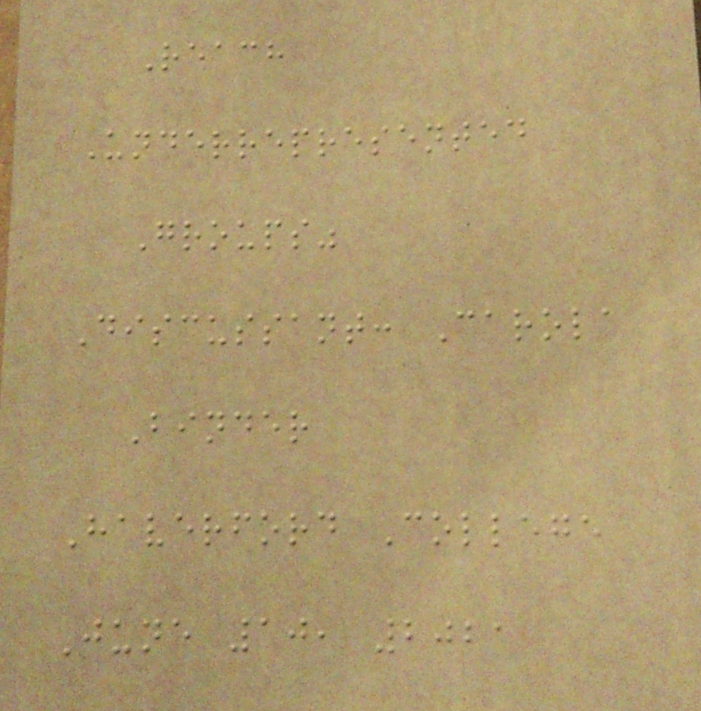Reach
Underrepresented
Groups"
Discussant: Carola
Binder
Haverford College
June 10, 2021
